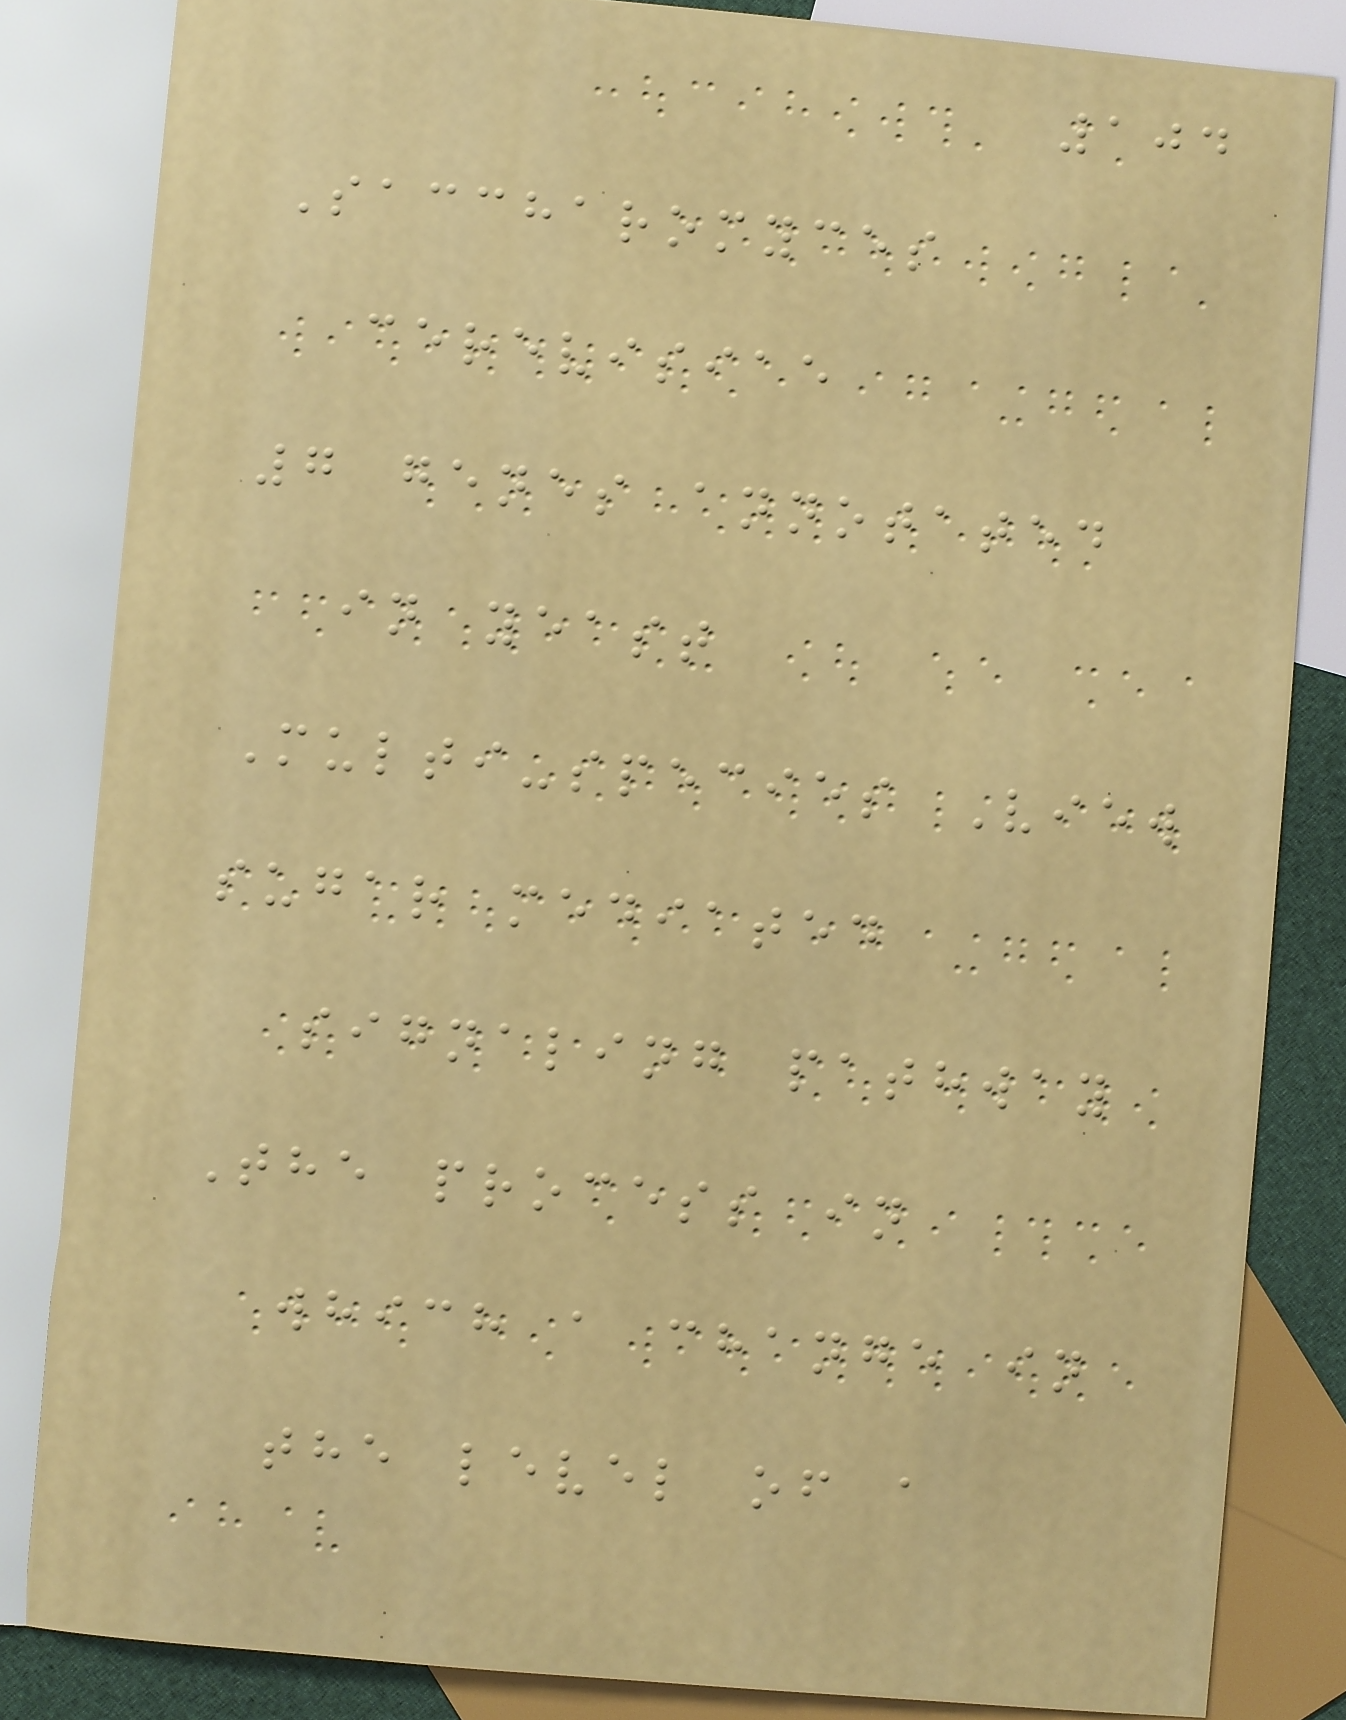104
Saccharomyces
cerevisiae
7 genes annotated
in yeast
Multi-species View
sugar mediated
signaling pathway
The process in
which a change in
the level of a
